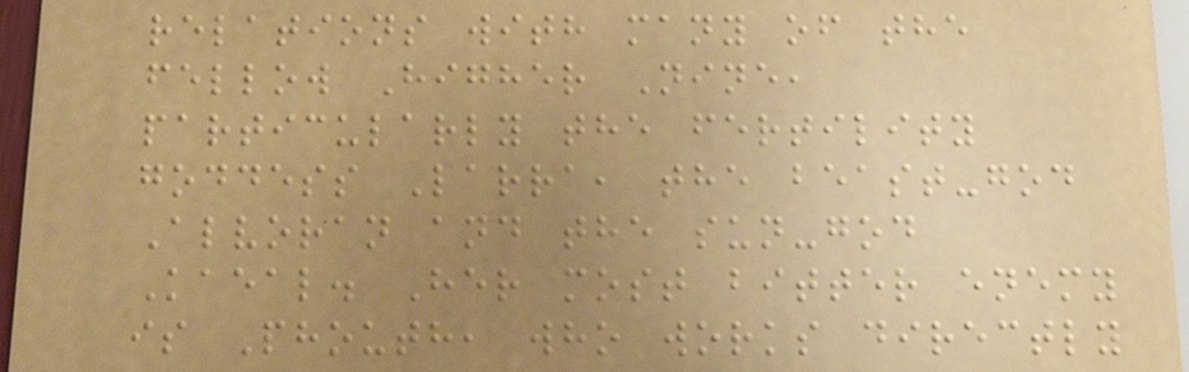relations with many of the
fellow Higher Nine,
particularly the fertility
goddess Larra, the beast-god
Alvoran and the sun-god
Kaeal. Her most bitter enemy
is Phouth, who works directly
